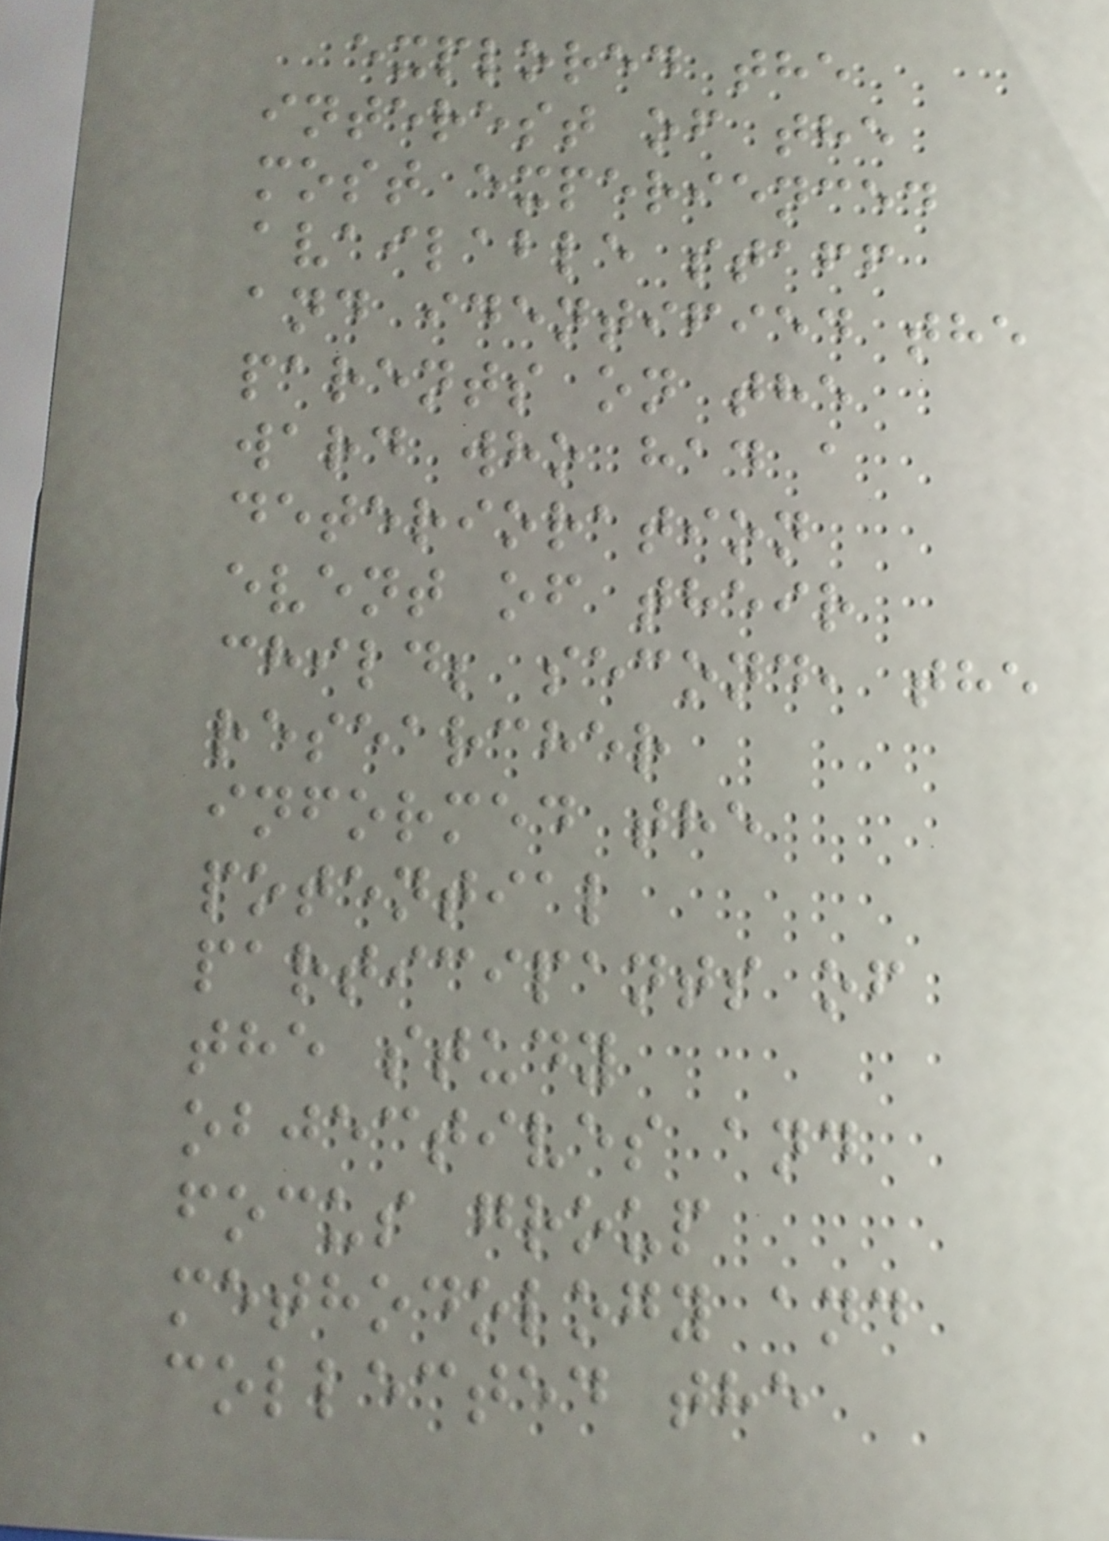explored the
interest of the
most experienced
available staff
and identified the
parents on the
ward who had a
deterioration
event of their
child; second, the
researcher
informed the
potential
participants of
the study
objectives and
focus group
methodology and
collected the
